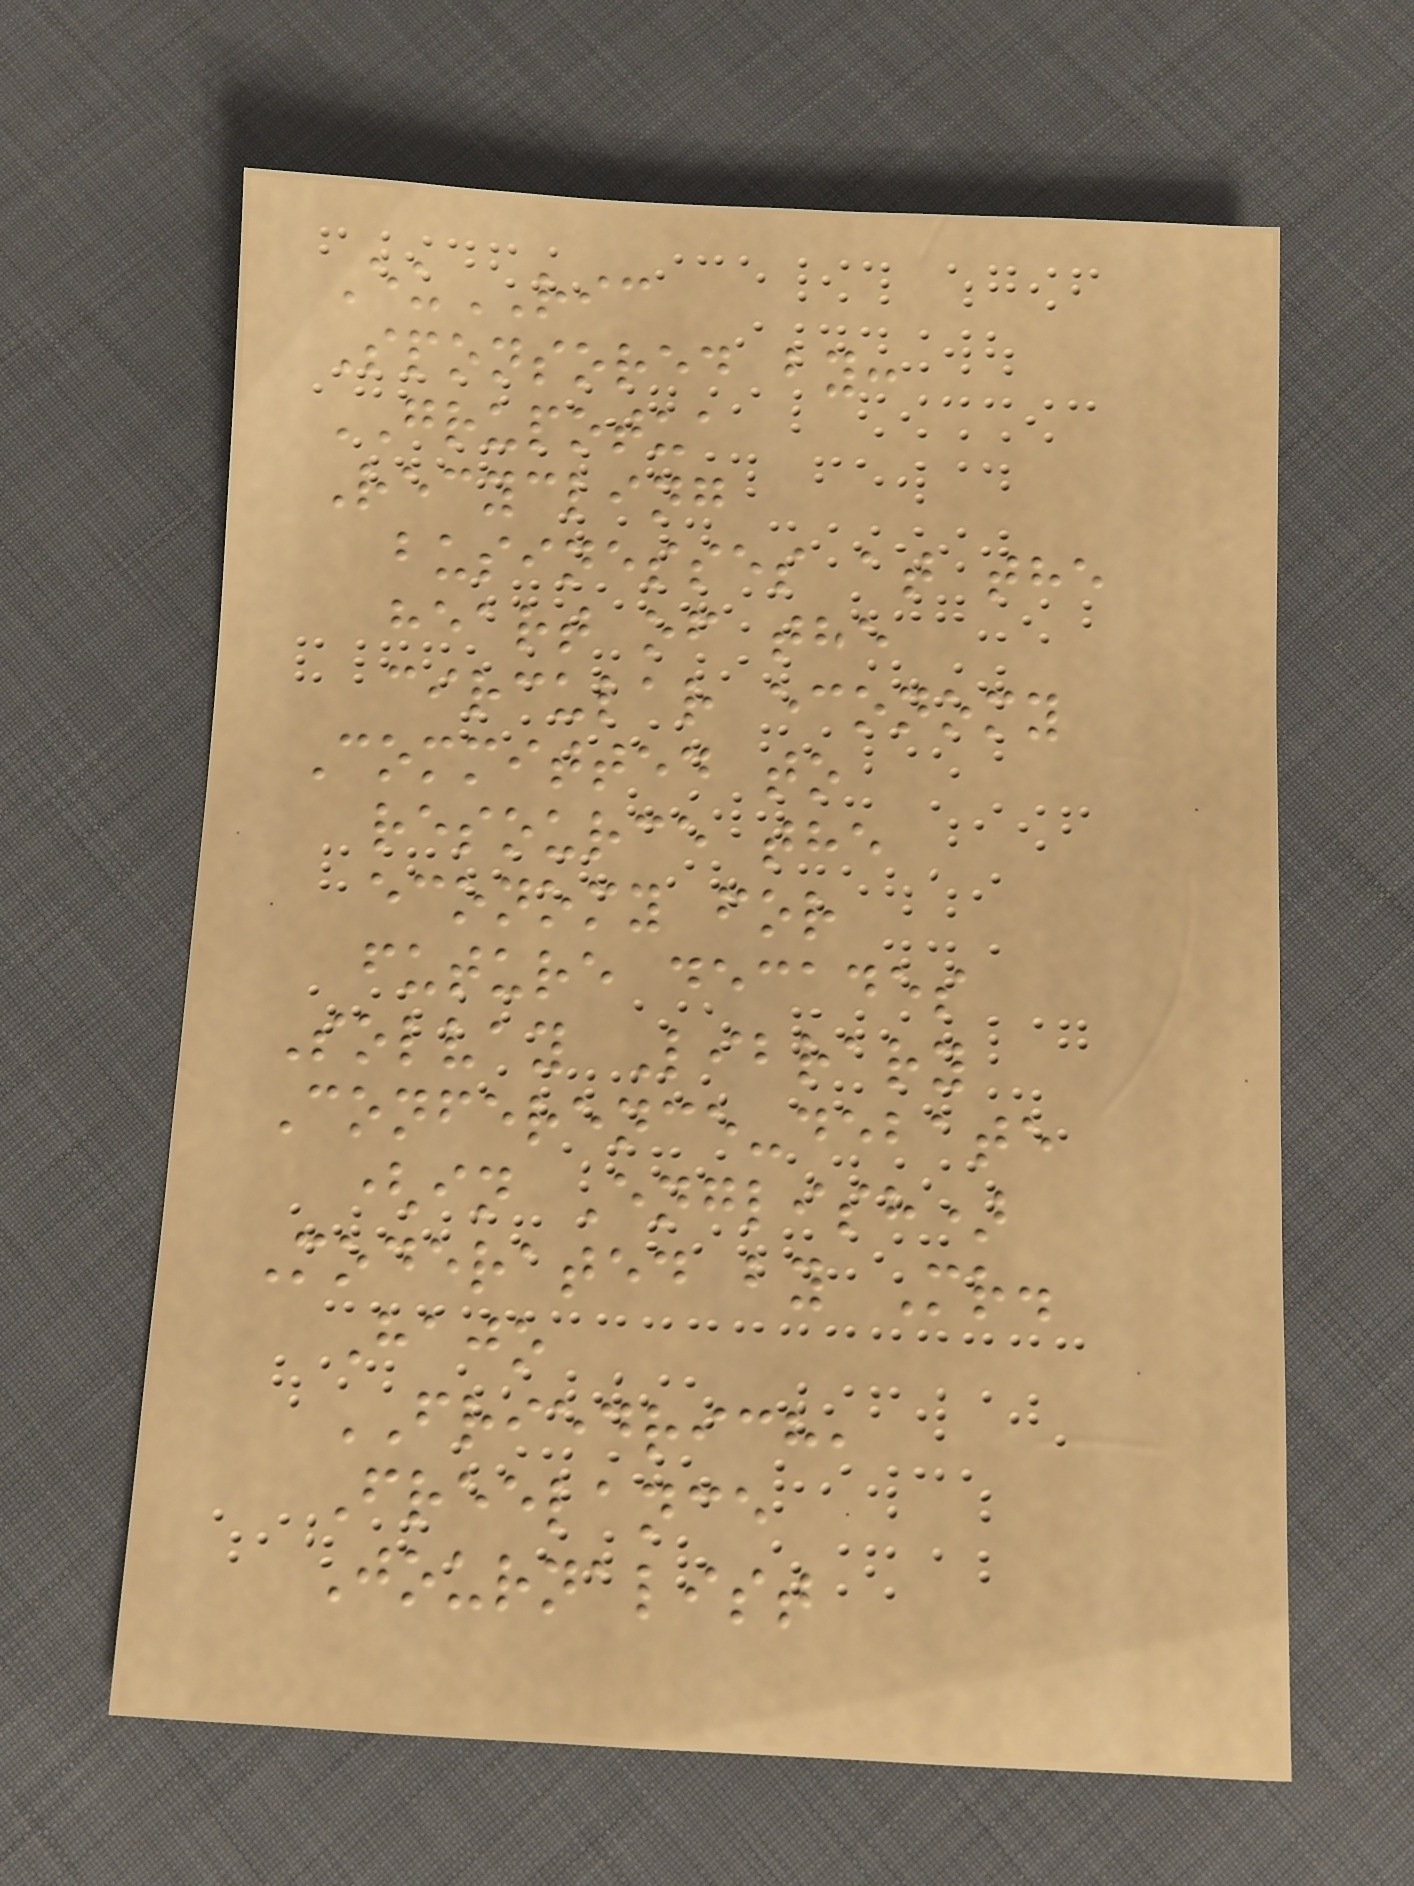EuRIC
Sponsored by:
GRUPOTUA
Recycling
businesses at the
heart of the
circular economy
Committed to
resource the
economy for
future decades
Solvay Library
Conference-debate
(in English)
Moderated by Mr.
Hajo
FRIEDRICH,
Freelance
Journalist
